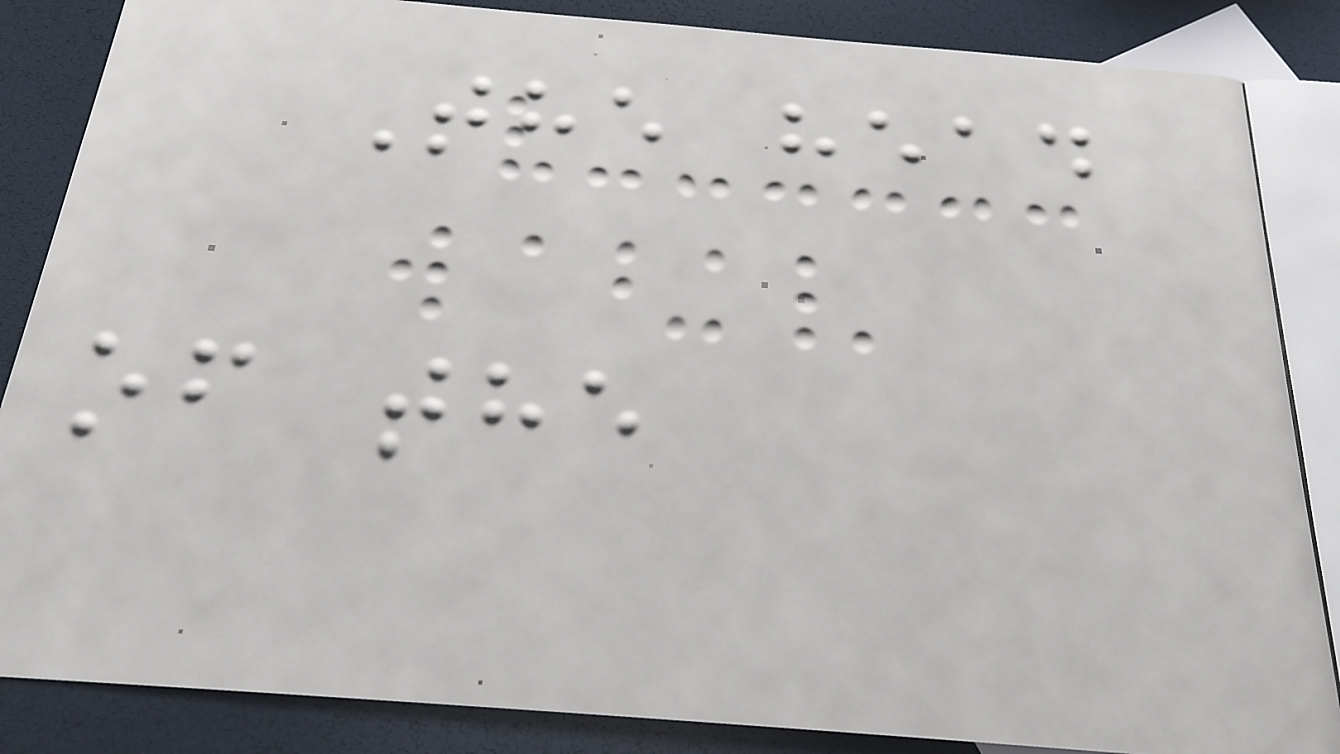The head
of the
